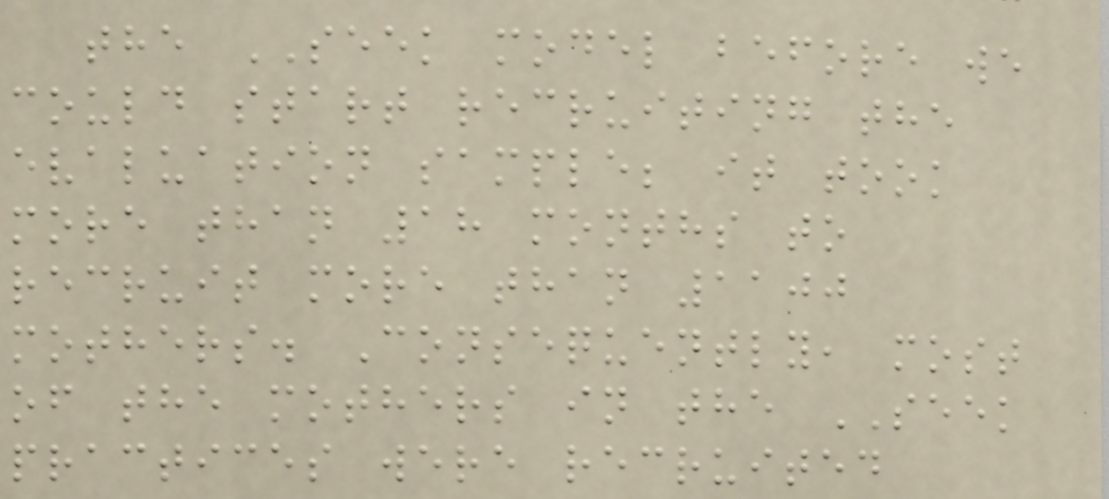the SEEK model before we
could start recruiting the
evaluation sample; it took
more than 18 months to
recruit more than 1100
mothers. Consequently, most
of the mothers in the SEEK
practices were recruited
